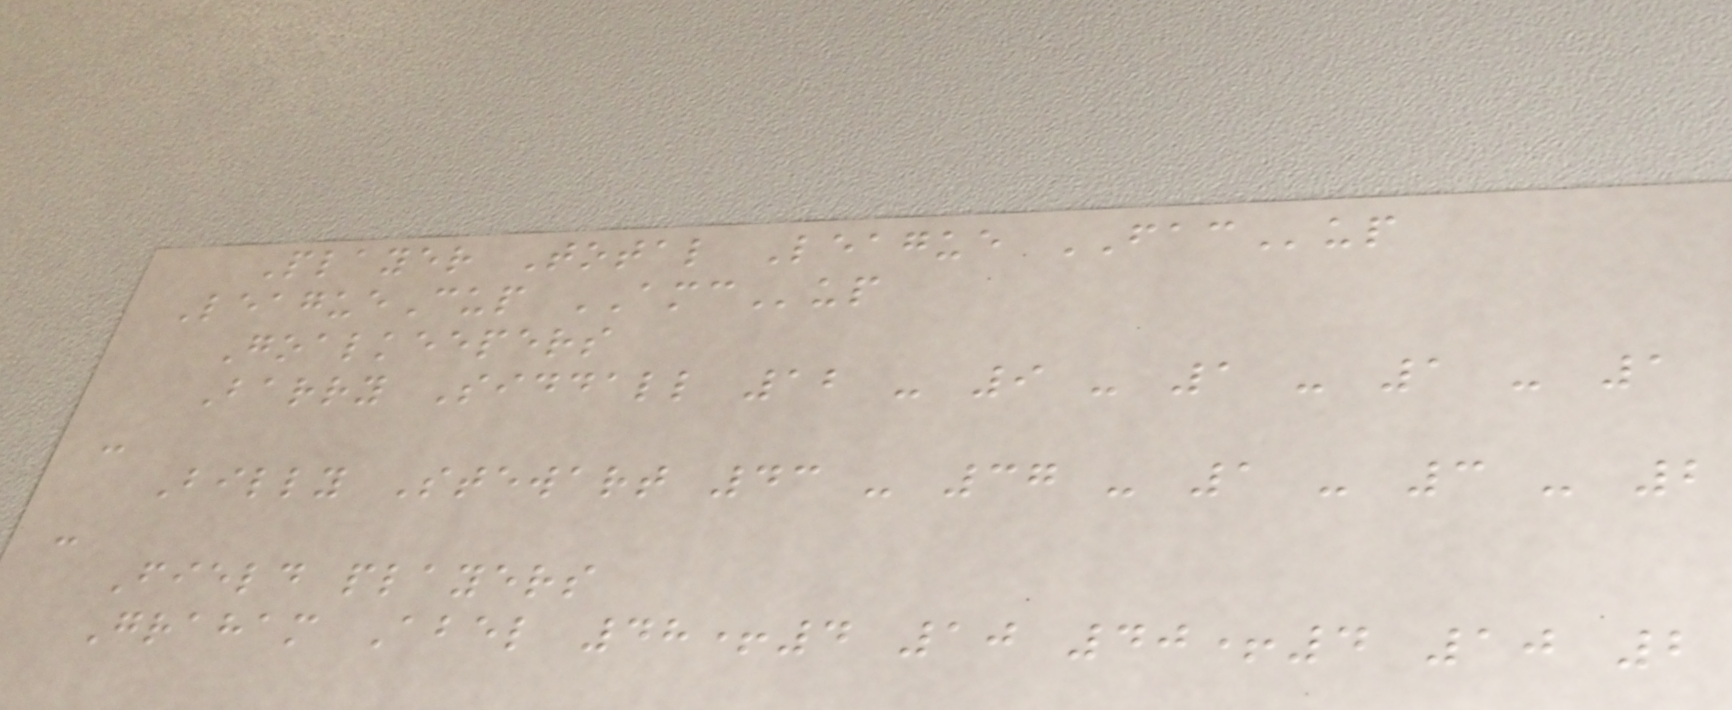Player Total League FACup
LeagueCup AMCup
Goalkeepers
Barry Siddall 12 - 9 - 1 - 1 - 1
-
Billy Stewart 43 - 37 - 1 - 3 - 2
-
Field players
Graham Abel 48+4 10 40+4 10 2
